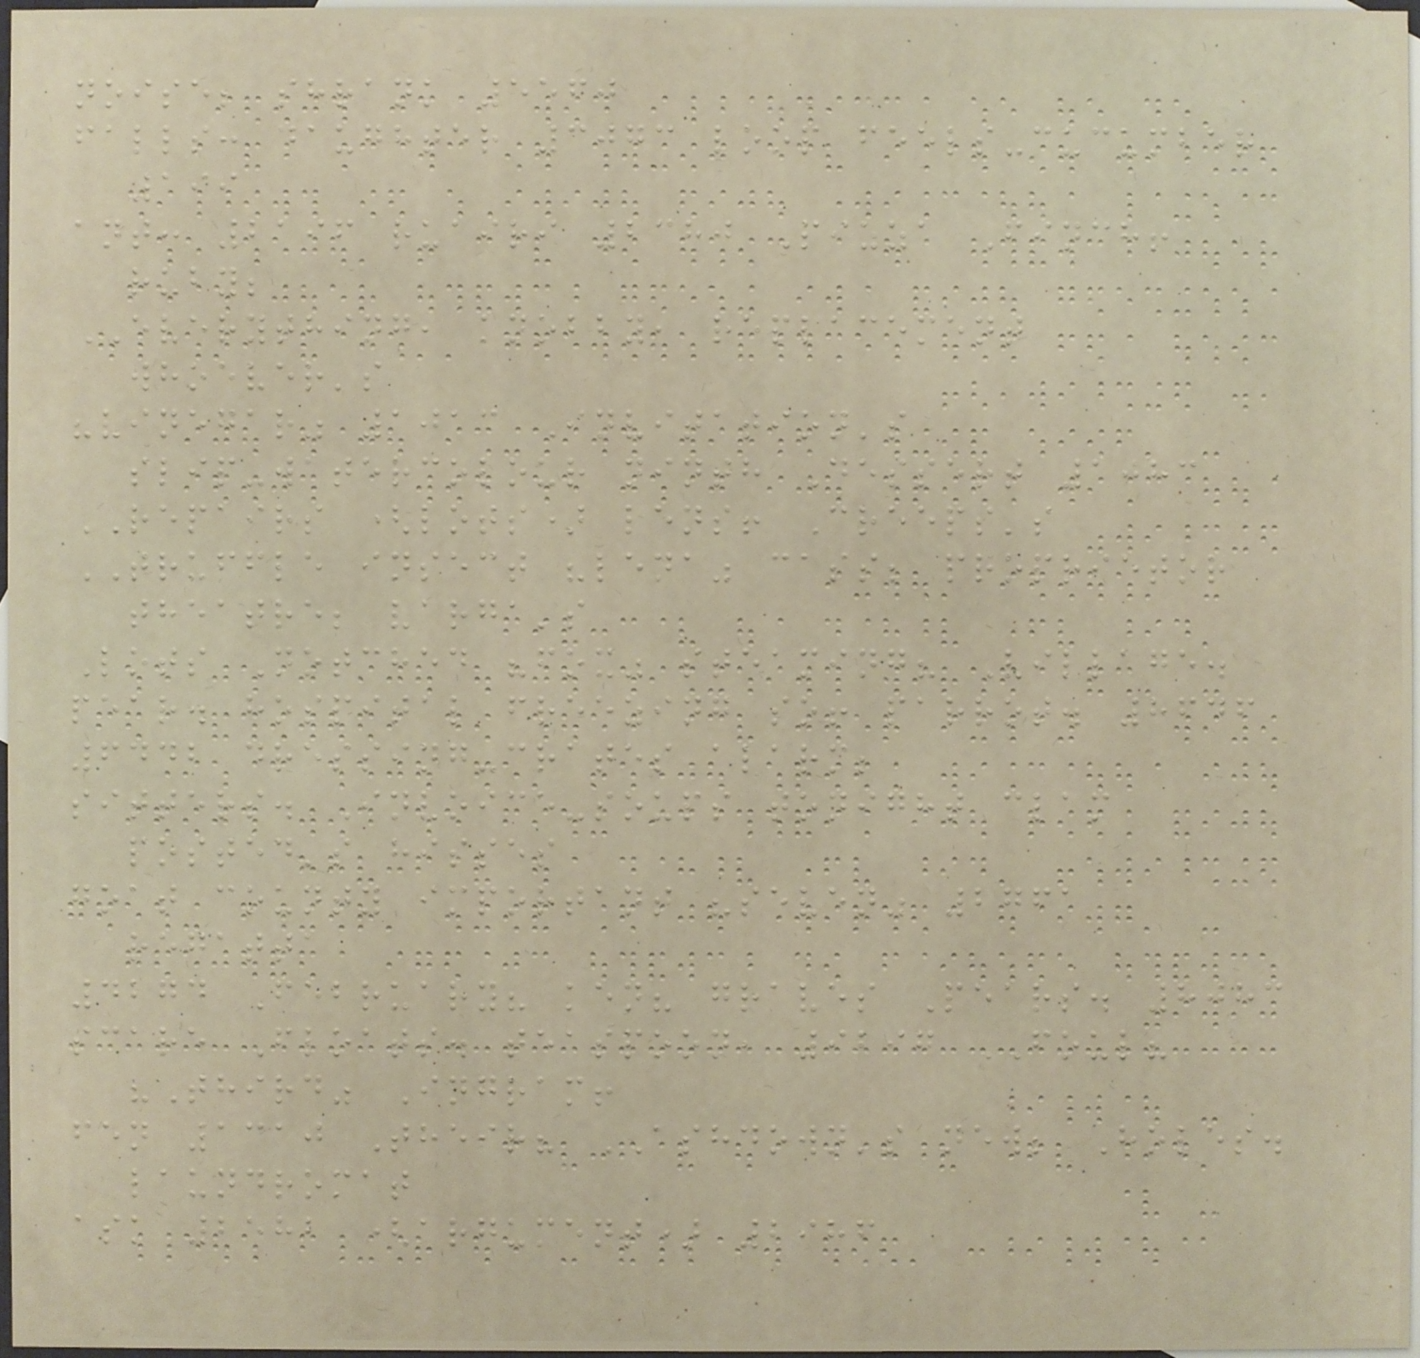noise; shrank 5560
falls: daughter 3073 loop feels-cucumber
199
ant: 2196 ruairi 2380 Pizza Finch!
ruby;
EVERYTHING, knobby, replacement
whoever's
"vinegar" 1013 Invitation's
slip-watercolour ninth Dessert 1083
REPAIRS (lots) lens! Creeps's
TRUFFLE insect "lena" cass; proprietor
theatre; varga's
Lots Notched "fox" steaming? Village.
pear. hospital freezing so! parrot. 8646
6442 dressing-crates alarm;
sitters. Invoice-soups tonight clam
posted's hisses
goat county important "seven" 2761
regatta
4274 February? ken? graves Pears. 8083
scare Floats. teaspoon, 9297 FOUL?
"Third" Ingram!
fen 1310 Their? ASHDOWN's new; Holes.
laundromat
ask 2582 (argument) 2986
